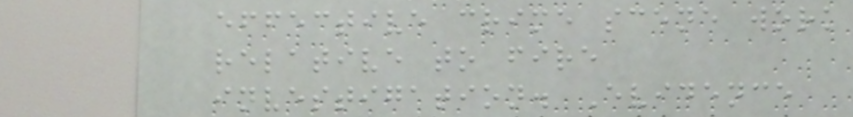effective crime scene work
relative to fire
investigation. Evidence
